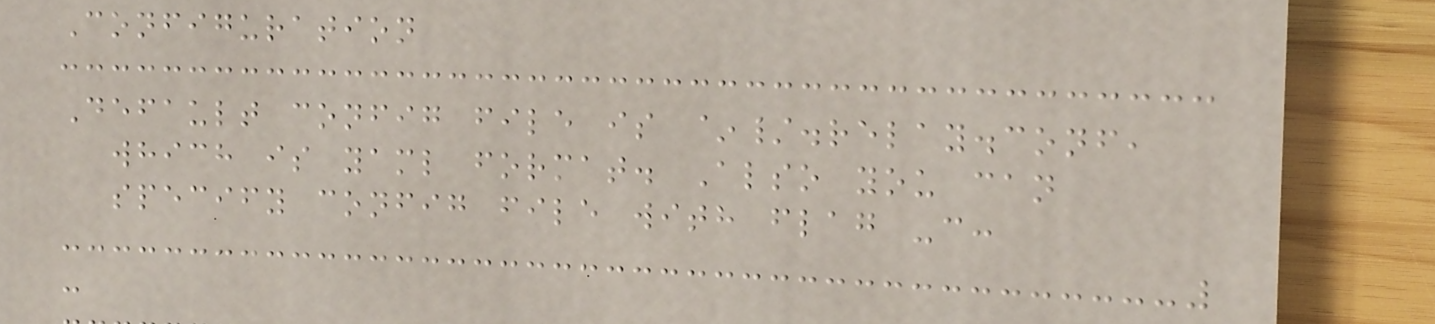Configuration
Default config file is ~/.relay.conf,
which is yaml format. Also you can
specify config file with flag -c:
-
